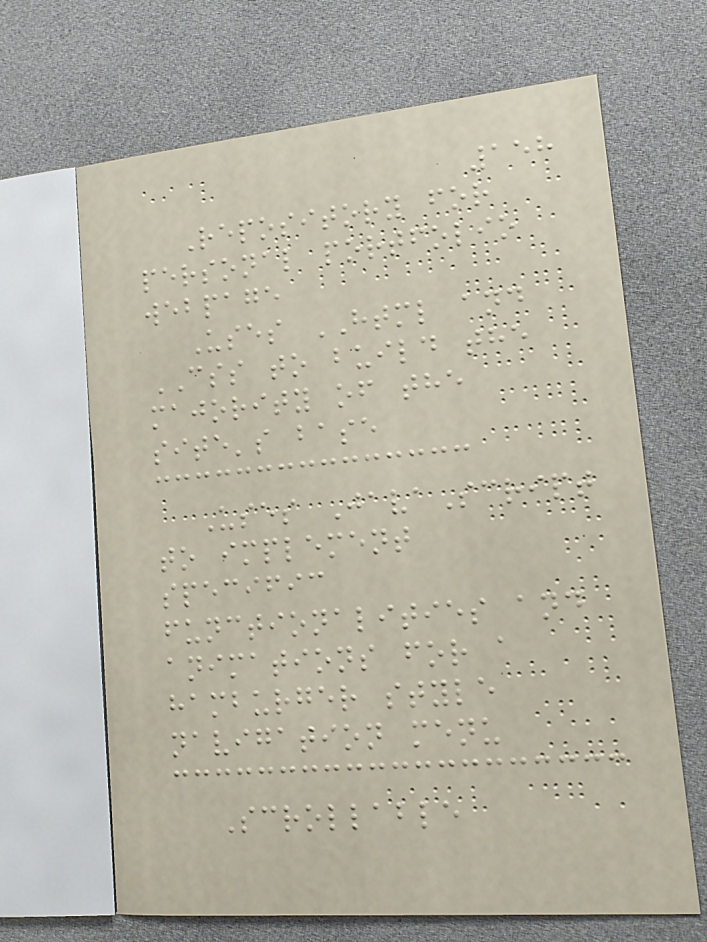158
Repository for
personal portfolio
webpage
Uses HTML and
CSS to build the
majority of the
site's base
Uses JavaScript
to implement
specific
functionalities and
animations for a
hamburger style
navigation menu
Scrollable
